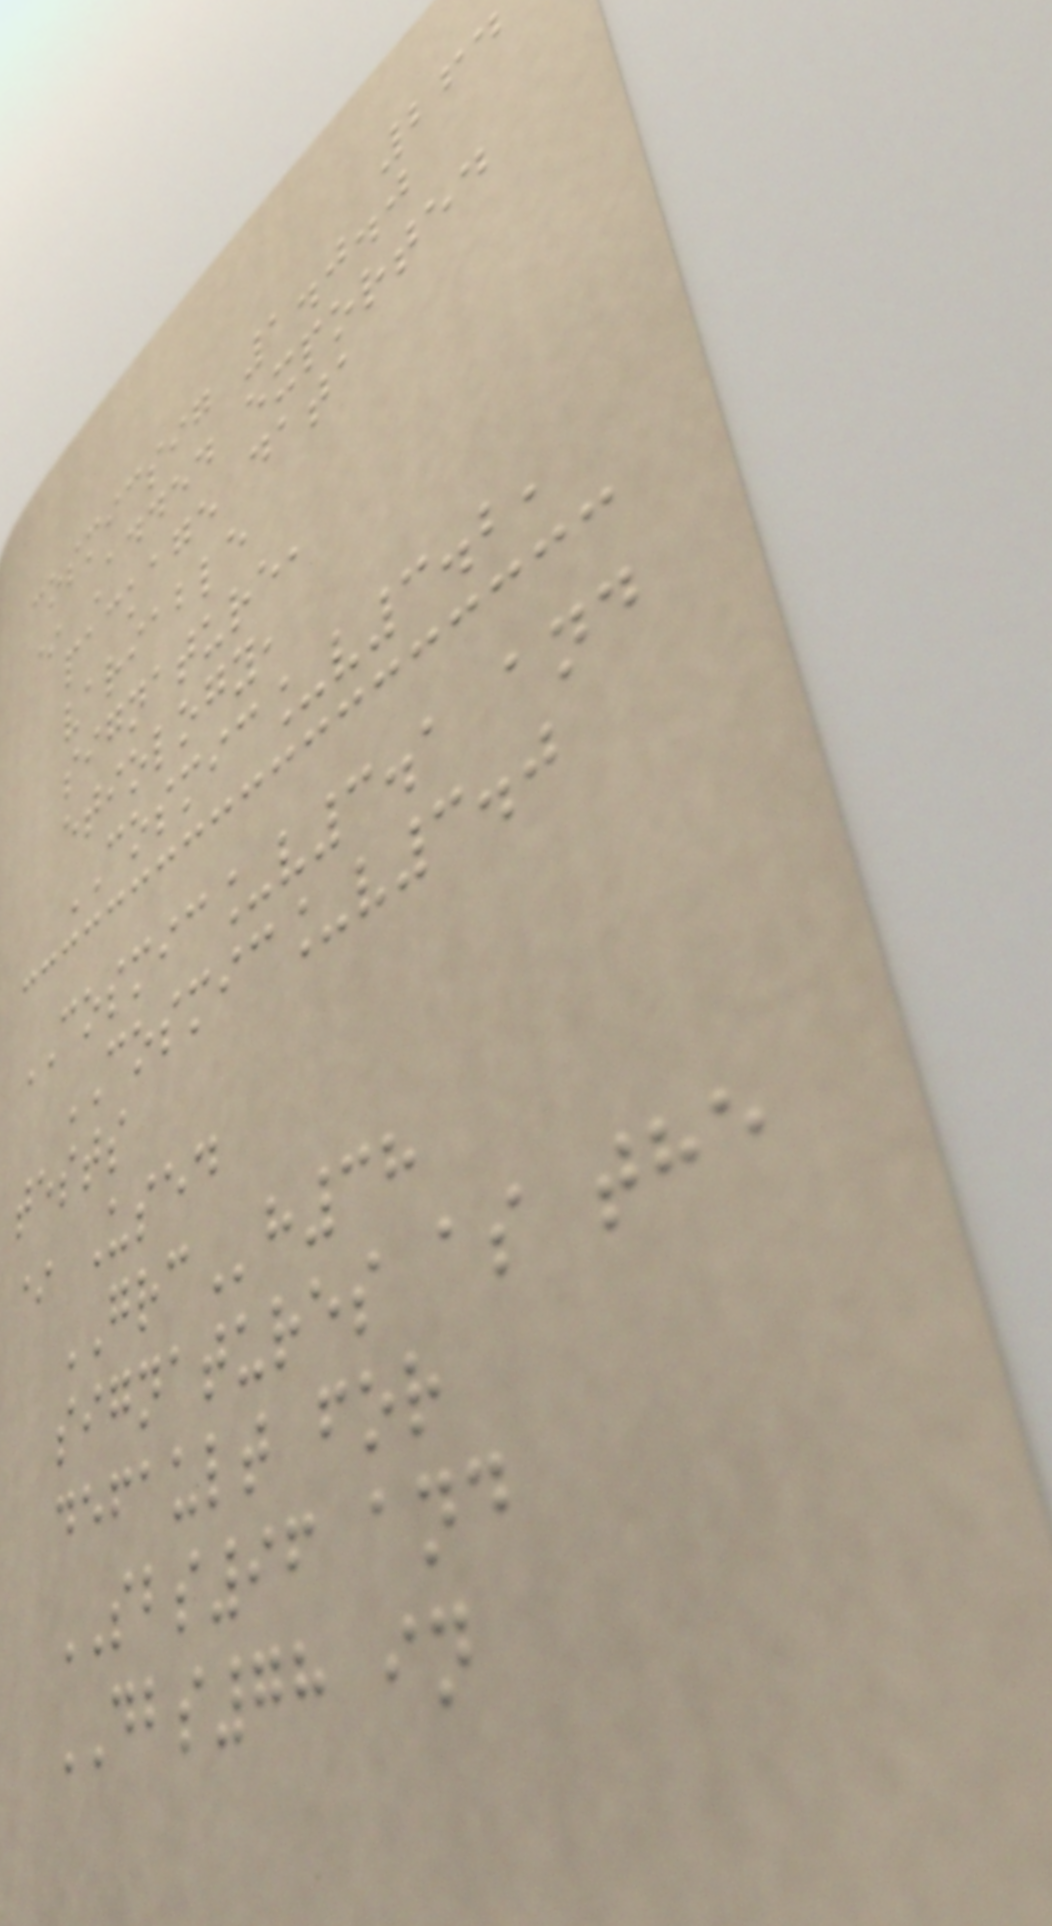264
cosmicsig 1.0.0
* Added exported
package data
variable
signature,
etiology,
COSMIC_v3.2,
COSMIC_v3.1 and
COSMIC_v3.0
tests
* Used
GRCh38
signatures as the
default for
SBS96 and
DBS78 in
